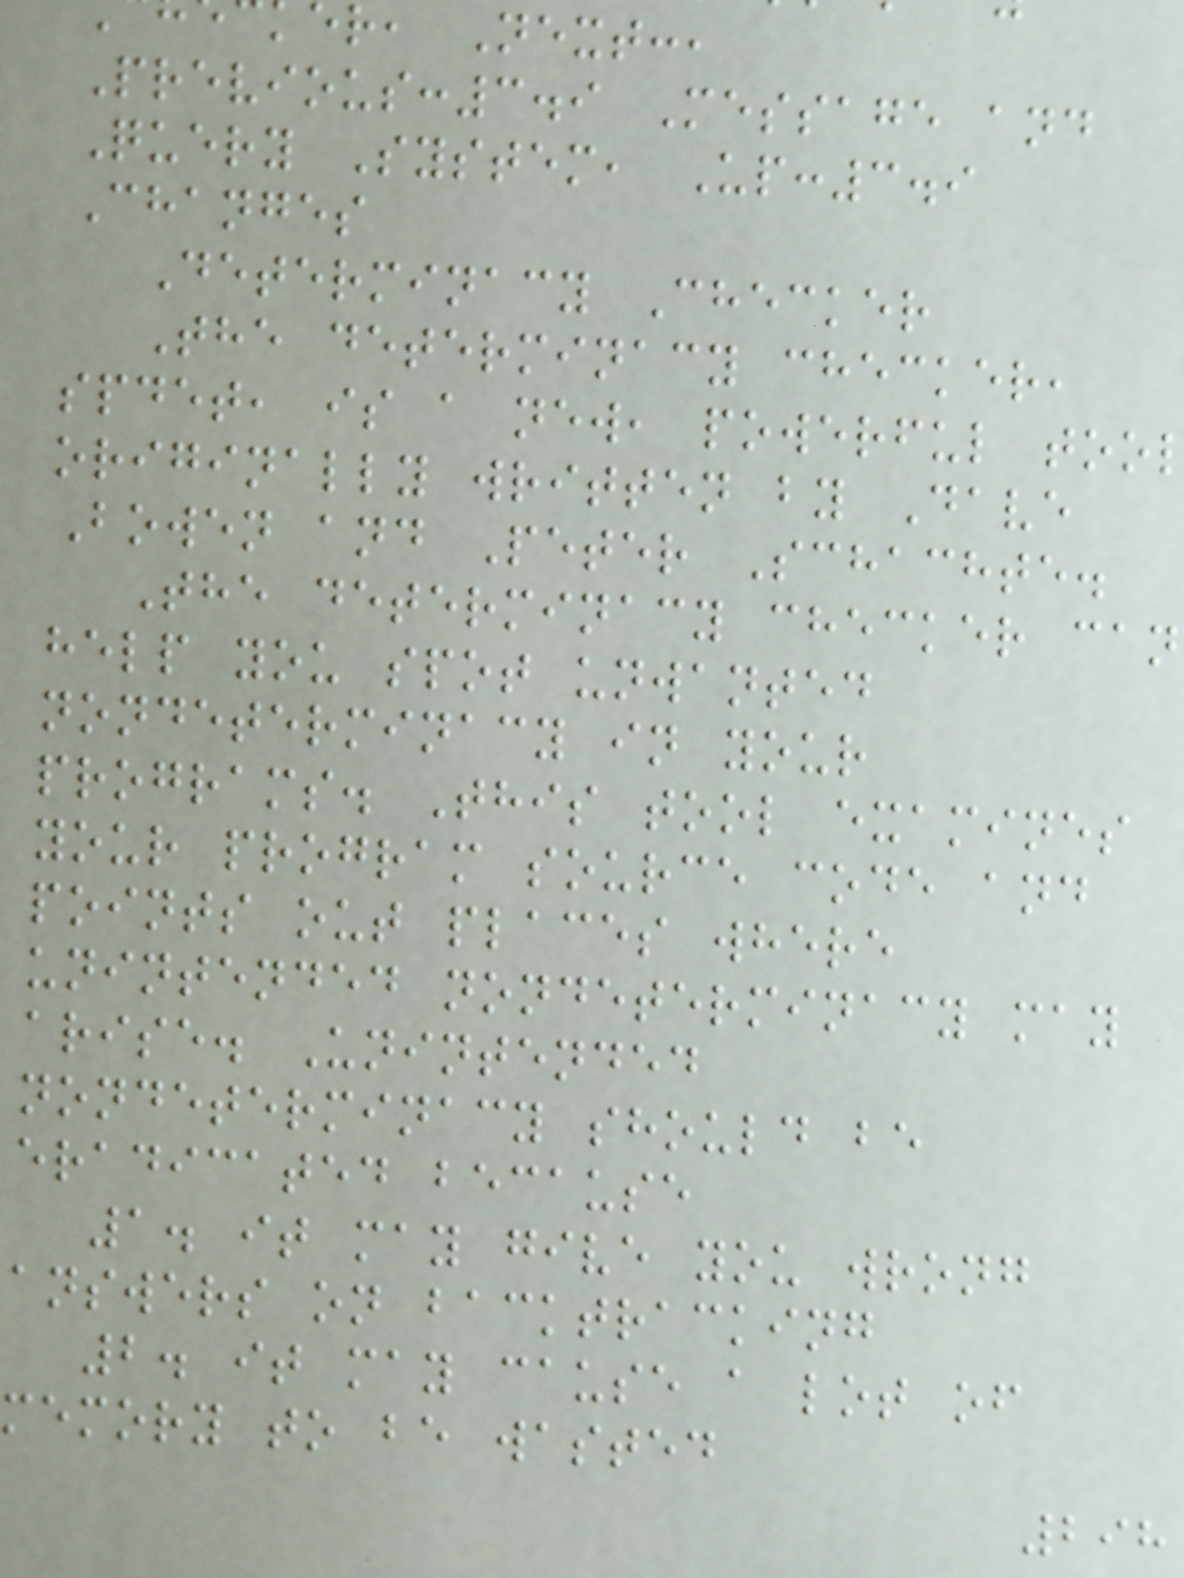r, Next:,
Previous:3.9 Message and
Query System, Up:3.9
Changes
Determinacy Checker
The determinacy checker,
spdet, is a new, powerful too
originally written by Dave
Bowen and Peter Schachte.
The determinacy checker can
help you spot unwanted
nondeterminacy in your
programs. This tool examines
your program source code and
points out places where
unintended nondeterminacy may
arise. Unintended
nondeterminacy should be
eradicated because
1. it may give you wrong
answers on backtracking
2. it may cause a lot of
memory to be wasted
298
